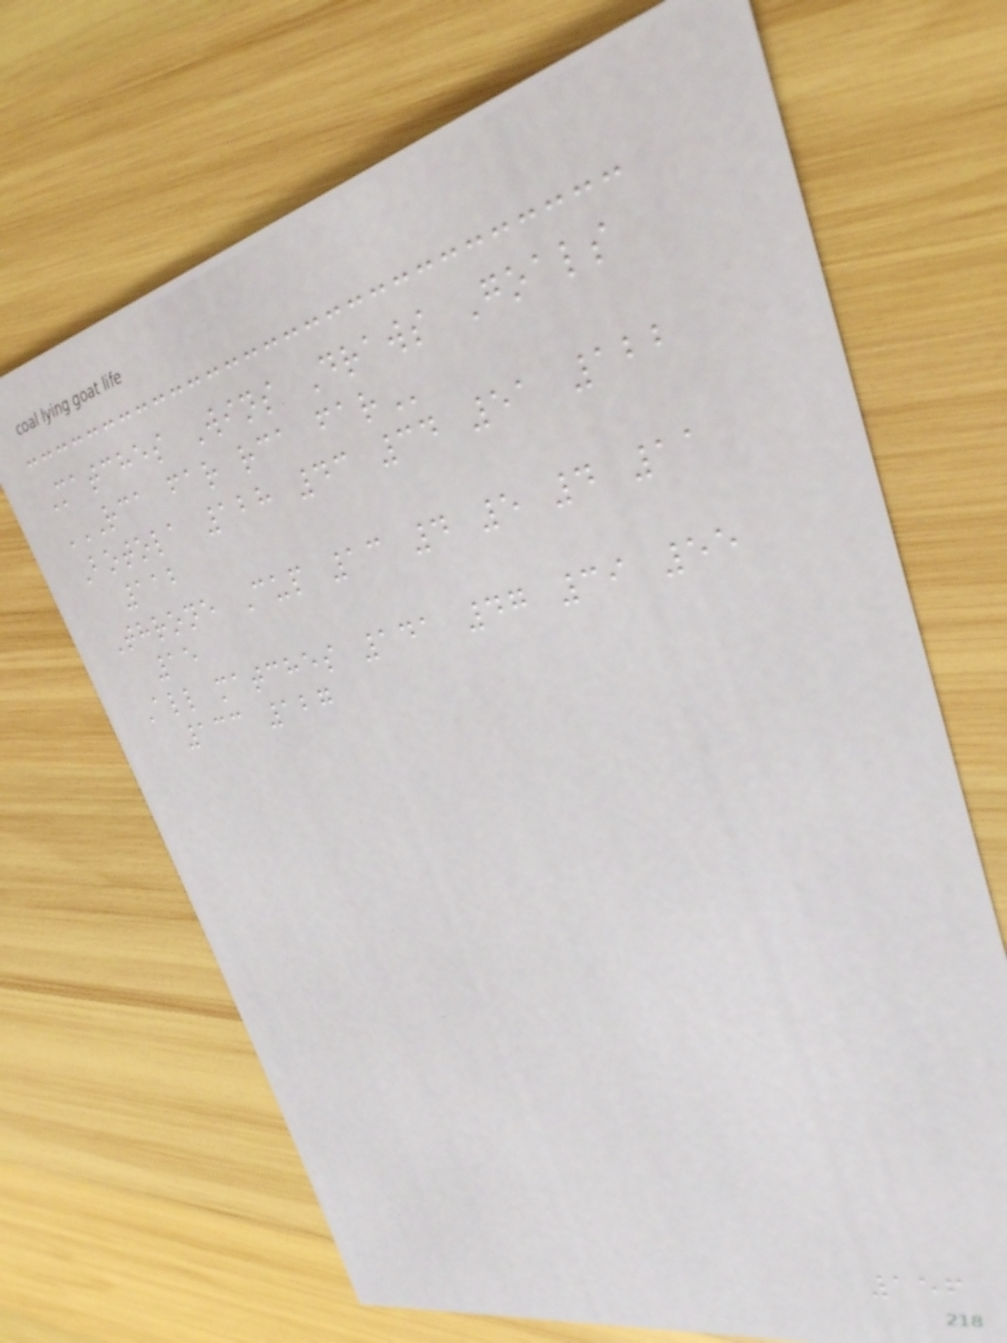Matches Wins Draws Goals
RCA FAR RCA FAR
Botola 128 43 34 51 122
112
Throne Cup 13 4 5 4 11
15
All matches 141 47 39 55
133 127
156
